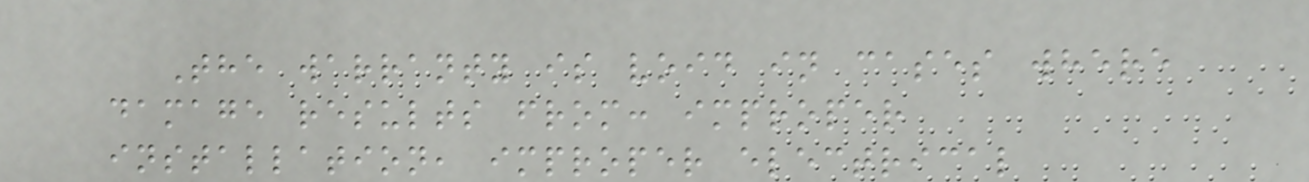The warranty is void in cases where
damage results from: improper
installation, improper electrical
